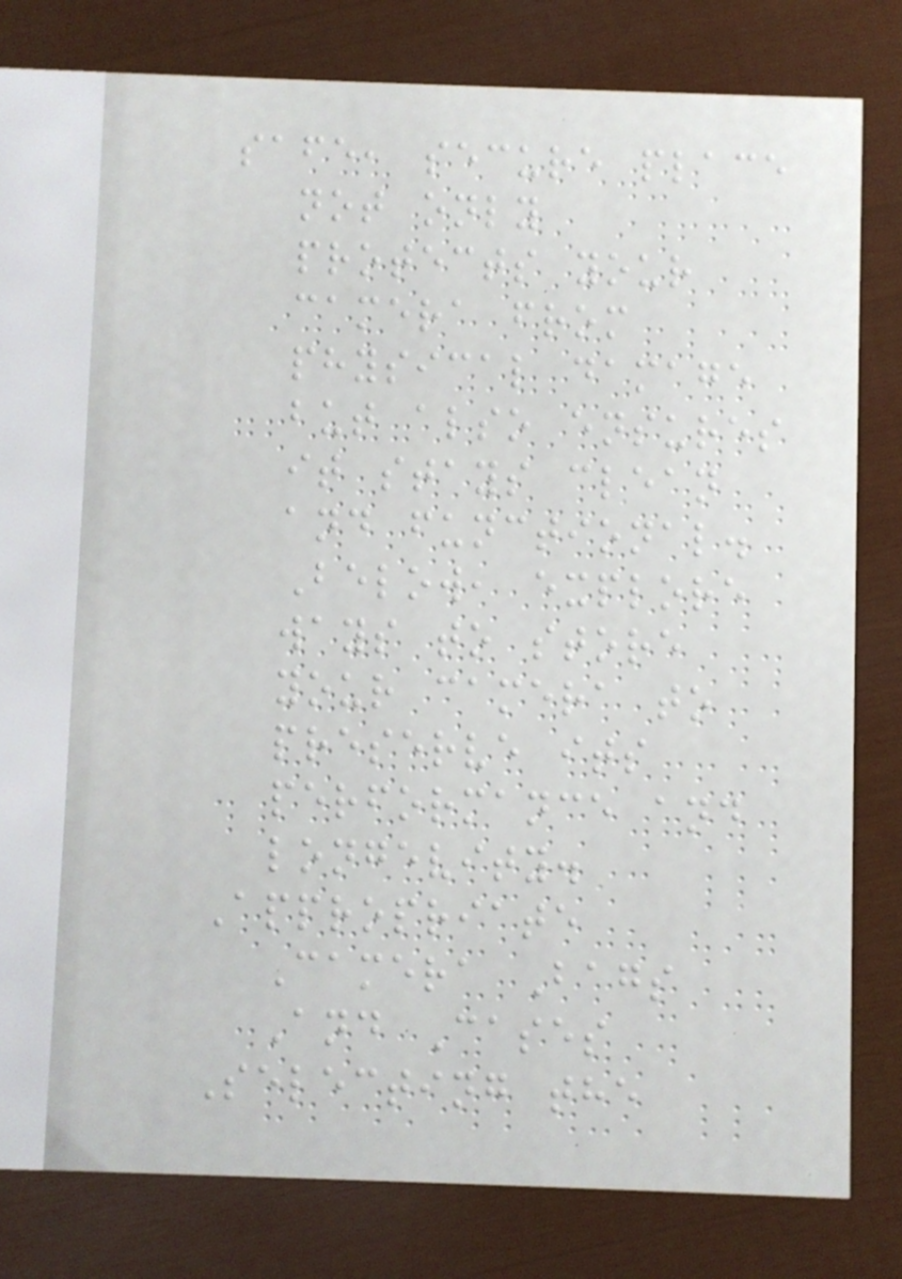safe, secure place
not only
protects your
camera from
physical damage
but also ensures
it stays clean
and functional.
Below, explore
ways to store
your camera to
preserve its
performance and
longevity.
Appropriate
Camera Bags
And Cases
Selecting the
